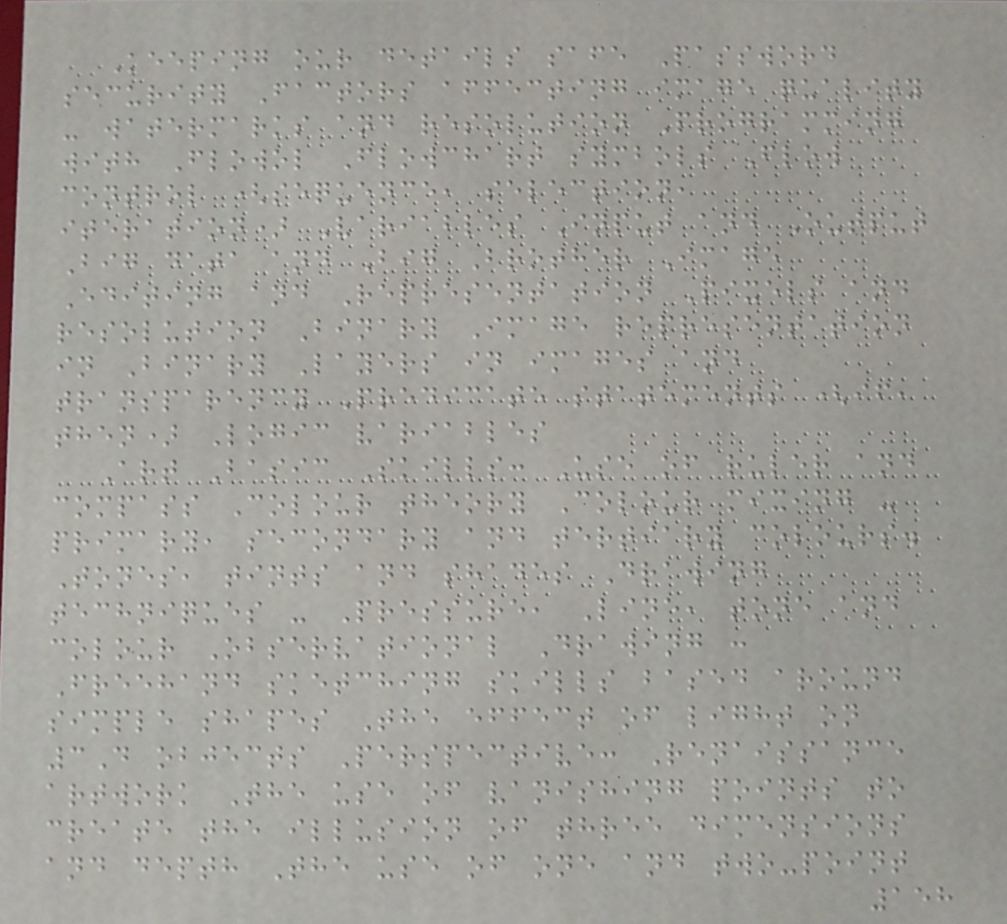Keeping our details safe Password
security Factors affecting image quality
- watermarks and resolution Programming
with Flowol Flowchart symbols Flow
control (sequence, selection,
iteration) Variables Input and Output
Big data and Big Brother Image
Editing and Representation Pixels and
resolution Binary Image representation
in Binary Layers in images and
transparency Predicate statements (if,
then) Logic variables
Art Basic Skills: Use of ruler and
compass Colour theory Colour mixing -
primary, secondary and tertiary colours.
Tones, tints and shades Drawing
techniques - Pressure, Line, tone and
colour Observational Drawing :
Freehand sketching skills based around
simple shapes The effect of light on
3D objects Perspective: Renaissance
artwork The use of vanishing points to
create the illusion of three dimensions
and depth The use of one and two-point
158
